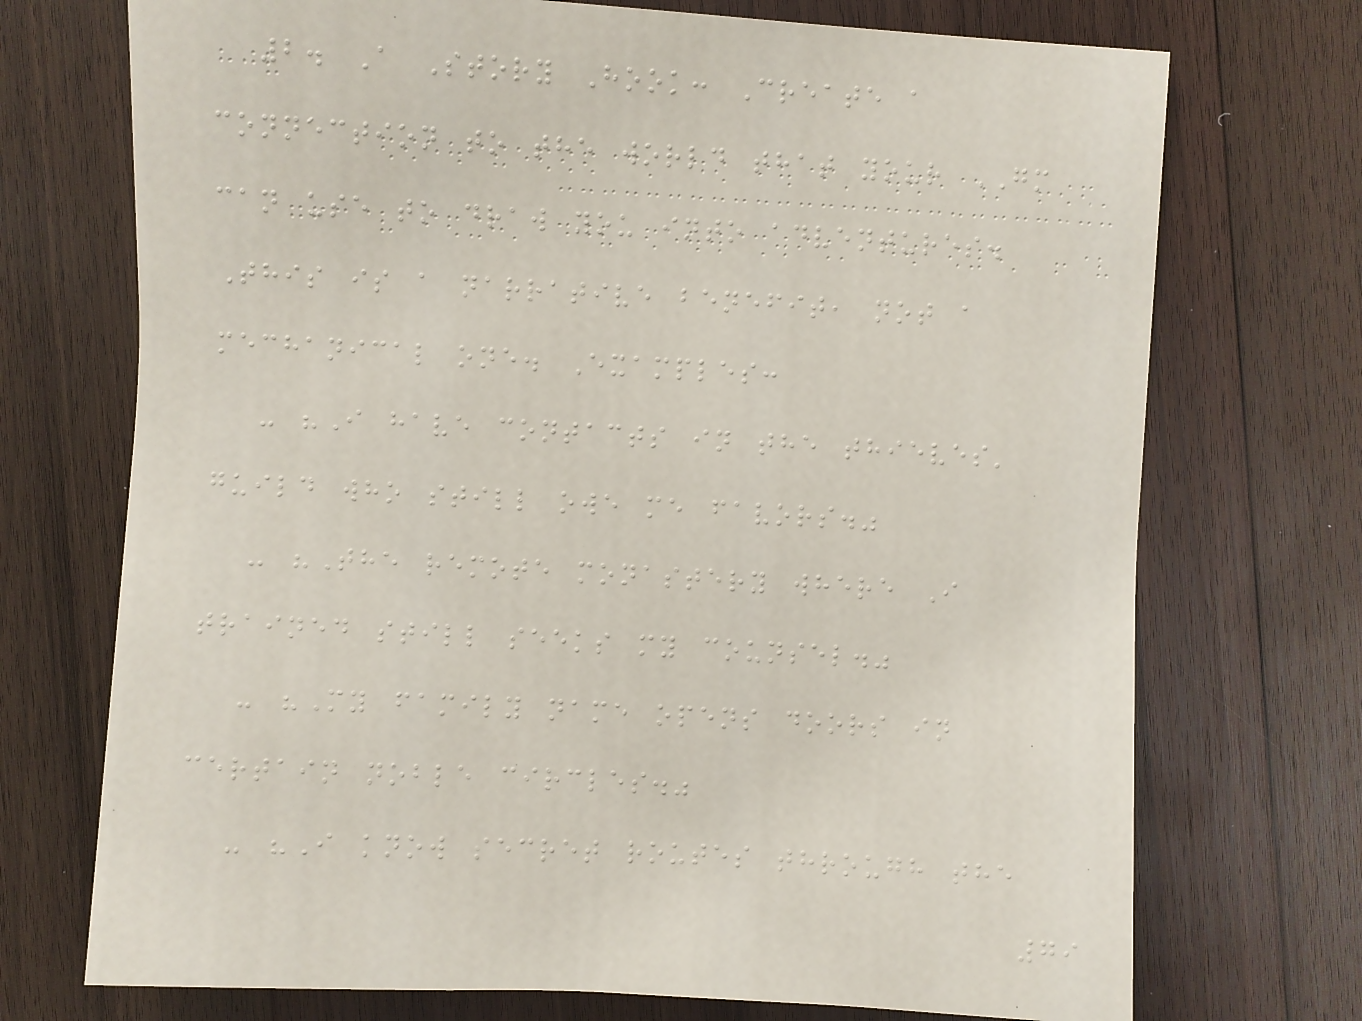2. A Story Hook: Create a
connection to the world that your GM
can use to draw you into adventures.
This is a narrative benefit, not a
mechanical one. Examples:
- "I have contacts in the thieves'
guild who still owe me favors."
- "The remote monastery where I
trained still seeks my counsel."
- "My family name opens doors in
certain noble circles."
- "I know secret routes through the
79
